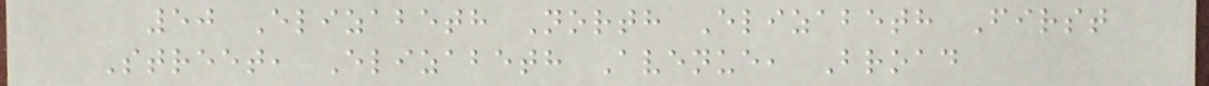50 Elizabeth North Elizabeth First
Street, Elizabeth Avenue, Broad
